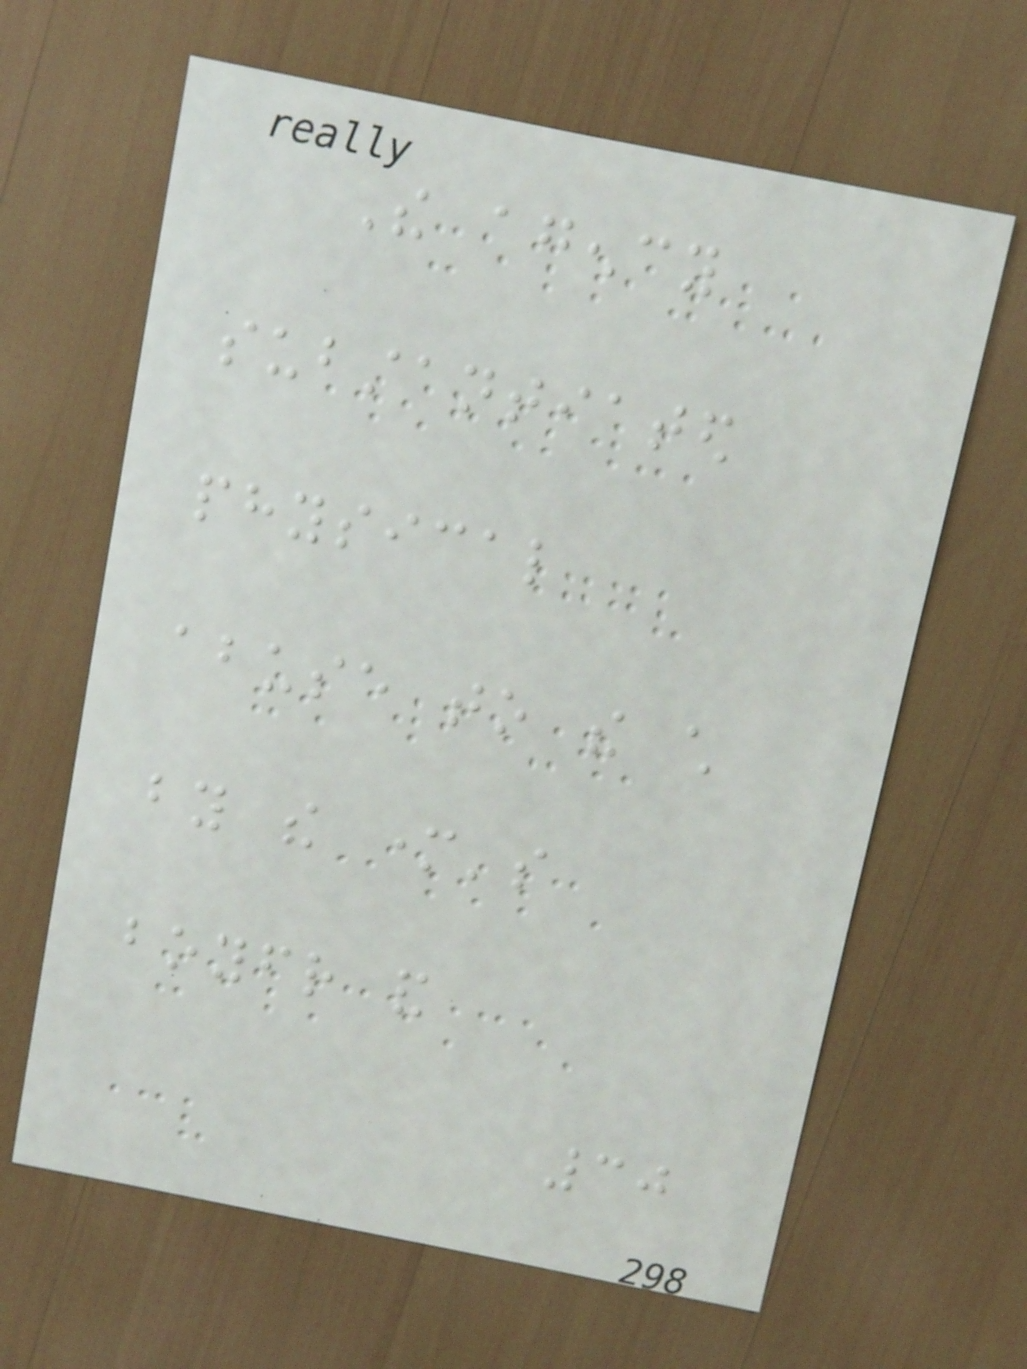The agency
substantiated
physical
abuse to the child
by the mother's
boyfriend and
30
